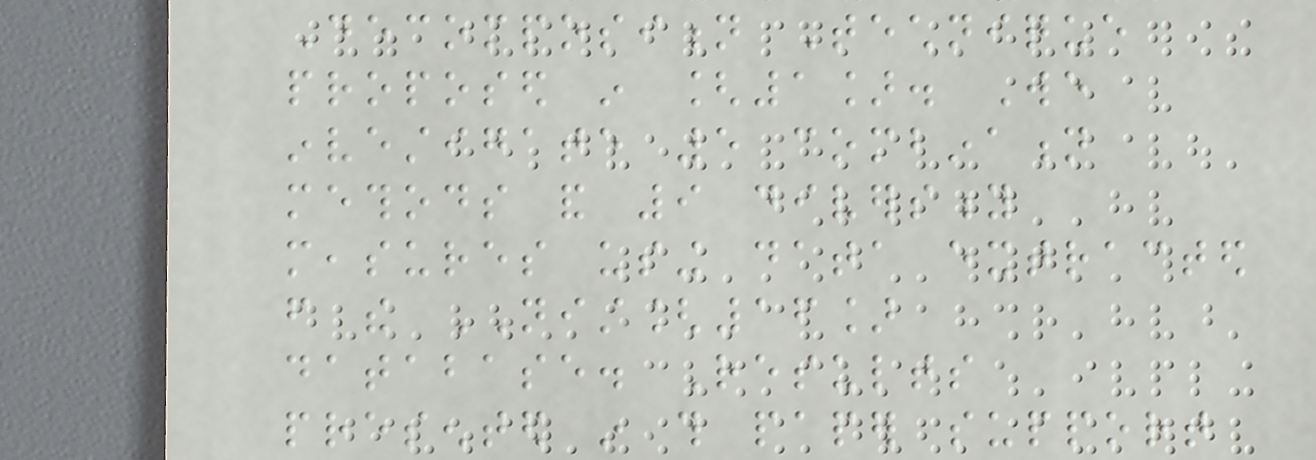Decomposition Technique
proposed in [1]. We
investigate 5 combination
methods and 9 diversity
measures using data extracted
from the NIST[16]
database. Results
presented in this paper support
